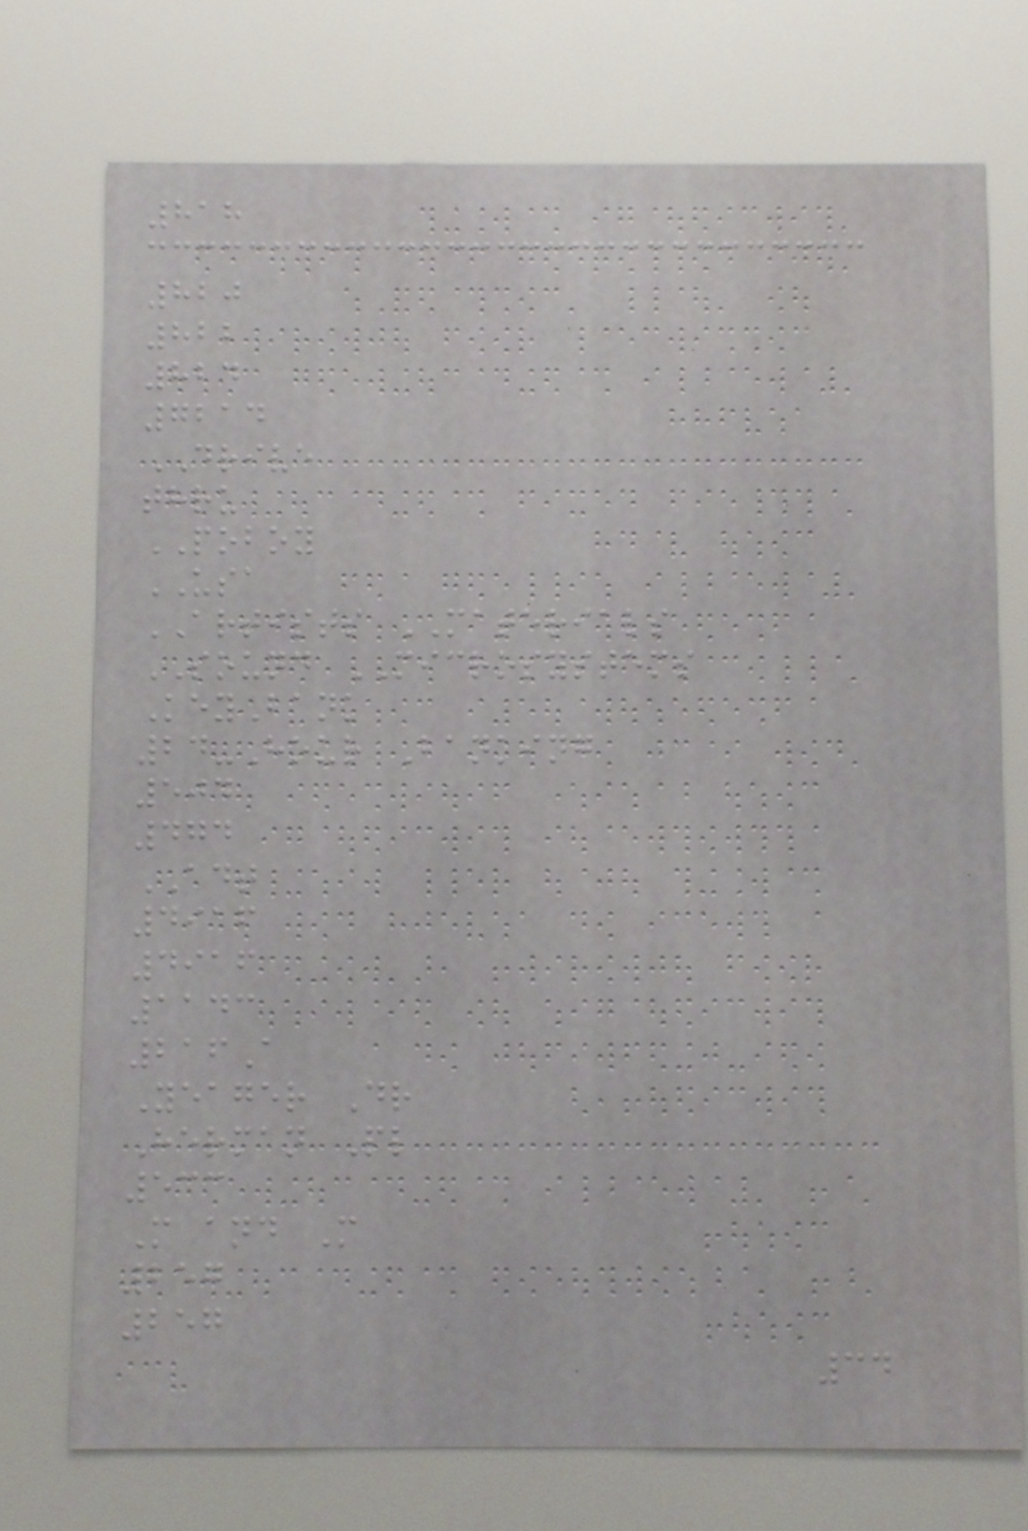818
820
822
824
7214
DRIVE
thru
POBOY
USA
ARTISTS MATERIALS
SOUND MICROSYSTEMS
KeyBank
24-Hour Banking
504
474
ADT
4916
4916
1143
216A
Yeager Dr
Herman Pl
533
M and M
257
257
34
